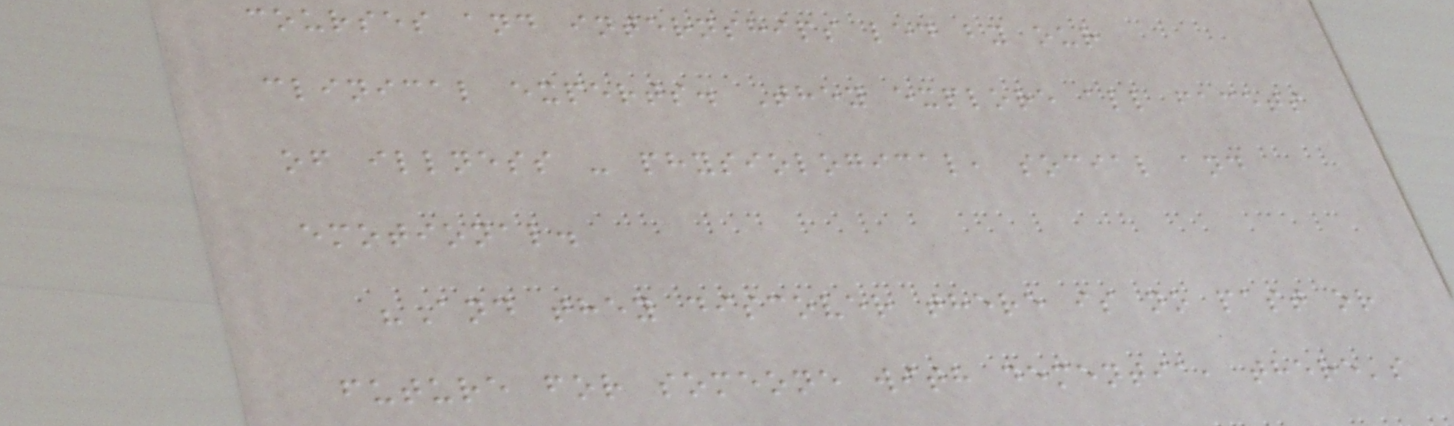courses and internships led by our
clinical experts. They explore all facets
of illness - physiological, social and
emotional.
"And they discover there is no past or
future for someone with dementia, there's
